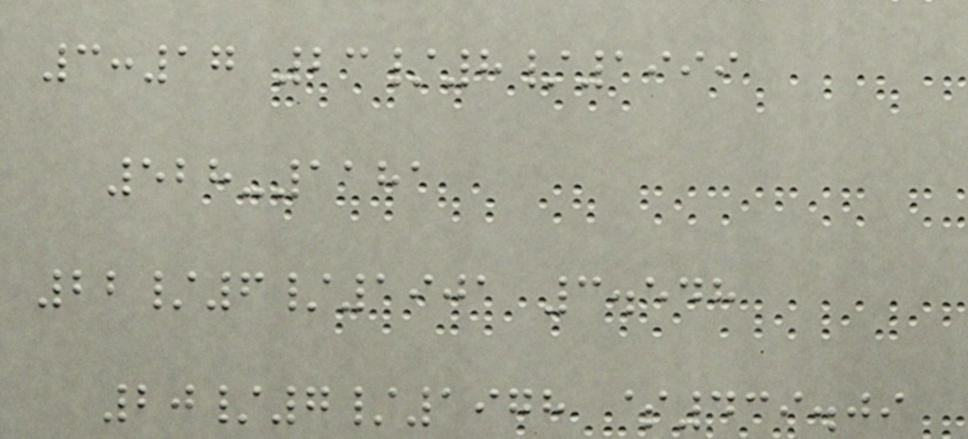3:17 23/8/1999
528-1181
22/6/1901 3.548
20/7/1978 $439.09
